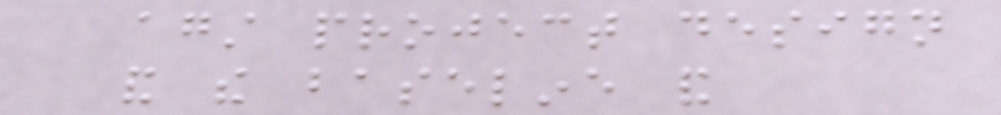against project design
and the baseline and
